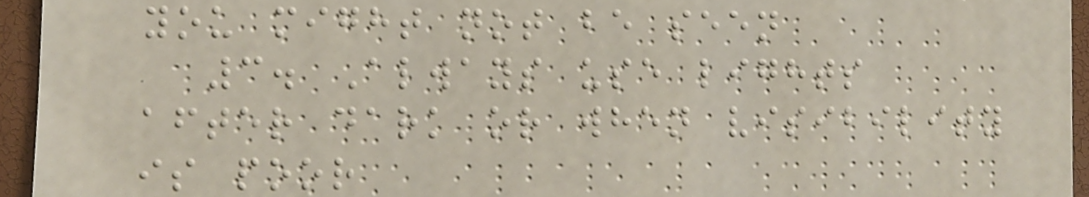you might not be seen
3. Always use lights
after dark or when visibility
is poor
